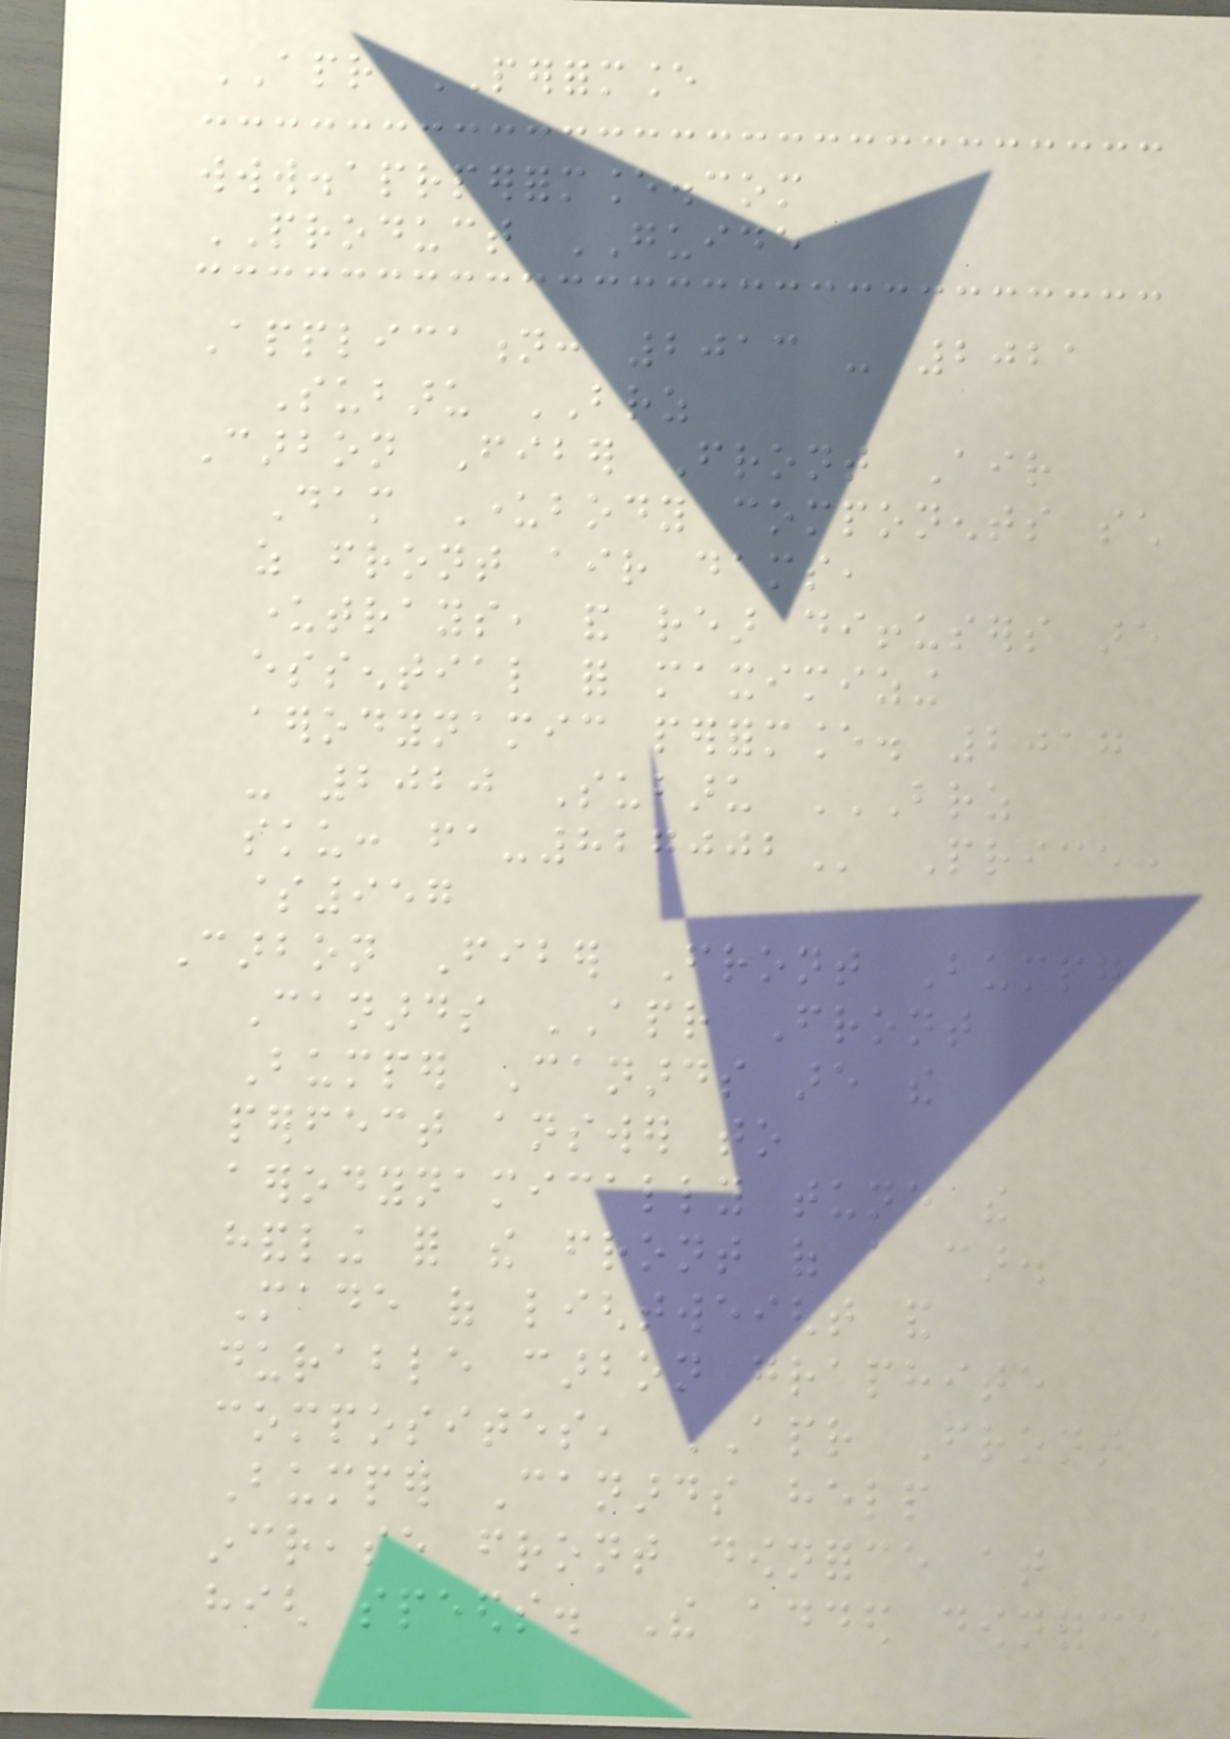APR PERFORMANCE
www.aprperformance.com
PRODUCT GUIDE
Application: 2013 - 2021
Subaru BRZ
Carbon Fiber Front Air
Dam Underbody components such
as front air dams,
undertrays, and rear diffusers are
essential for maximizing
aerodynamic performance. 2017
- 2020 Subaru BRZ
SKU: FA-827002 Price:
$957
Carbon Fiber Front Bumper
Canards APR Front
Bumper Canards are the
perfect answer to
aerodynamically tune the
handling for the front of a car.
Made of lightweight and
durable carbon graphite
composites, APR Front
Bumper Canards help
increase front downforce at
high speeds. The added downforce
